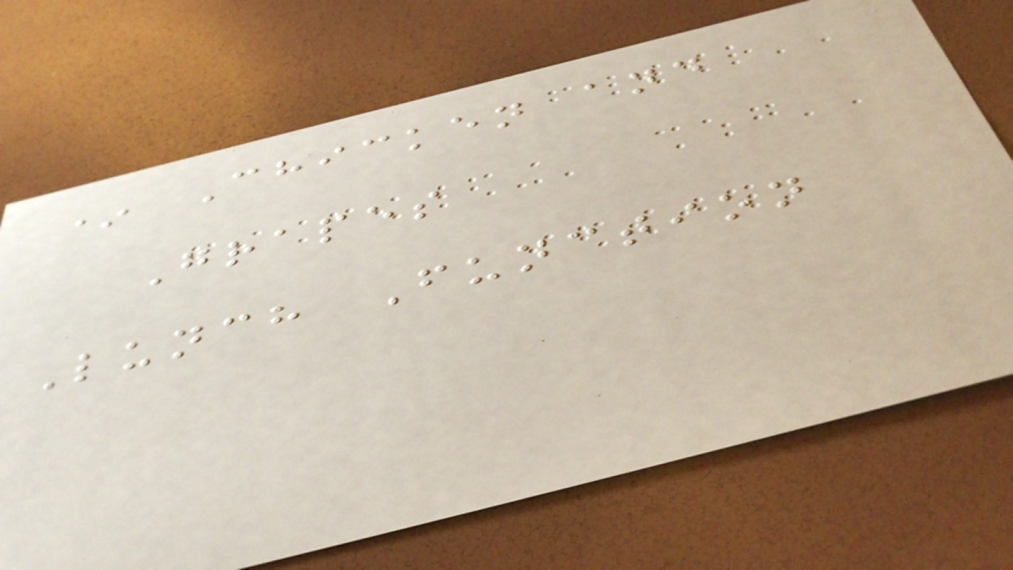* Chicken and
Grapes
Lunch Function
